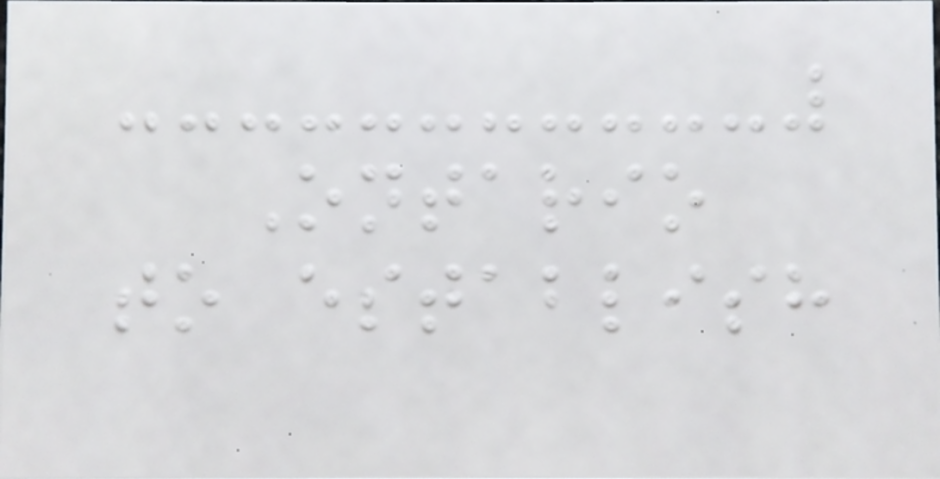Ontario
to establish
